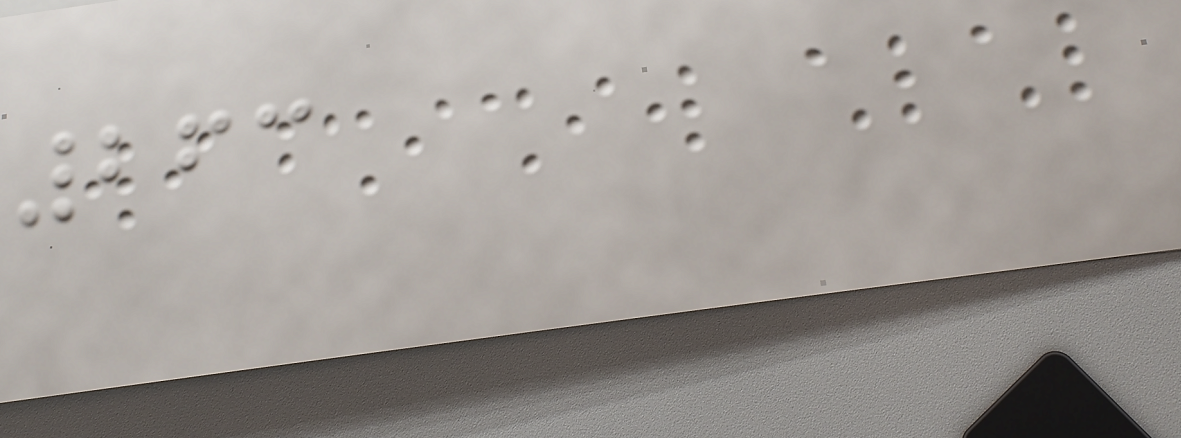263
